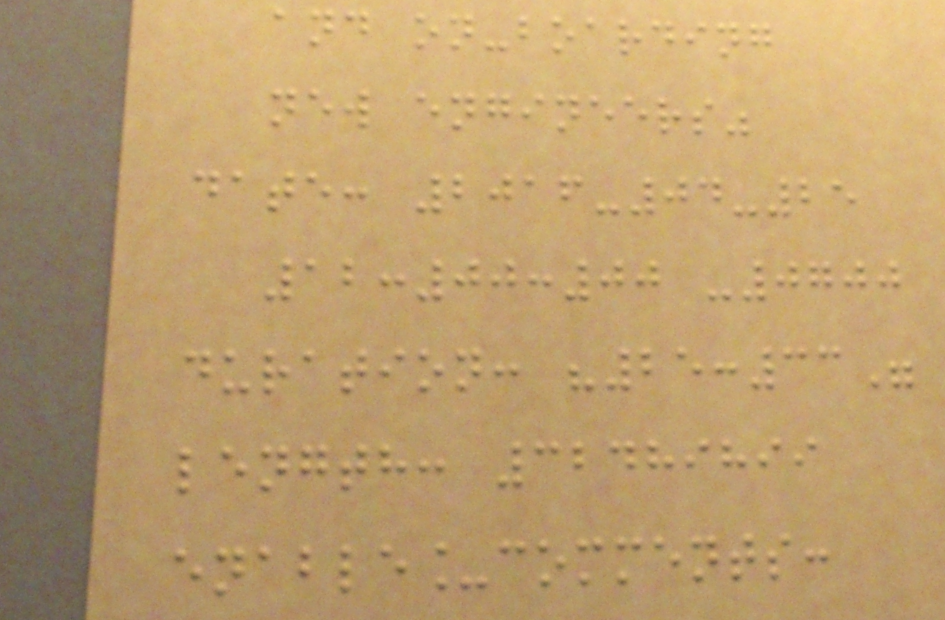and on-boarding
new engineers"
date: 2016-04-25
12:00:00 -0700
duration: "25:33"
length: 32489899
enable_comments:
